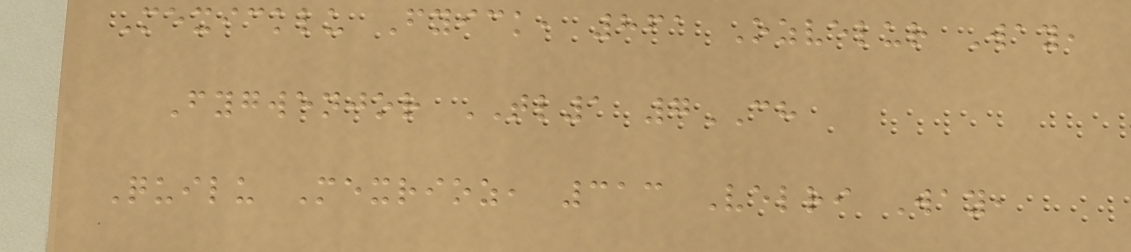Mexicklu Fyick, 861 Ozvelur Way,
Fygwenjor TL1 7CH
Quilu Mexrioz, 313 Velri Way,
